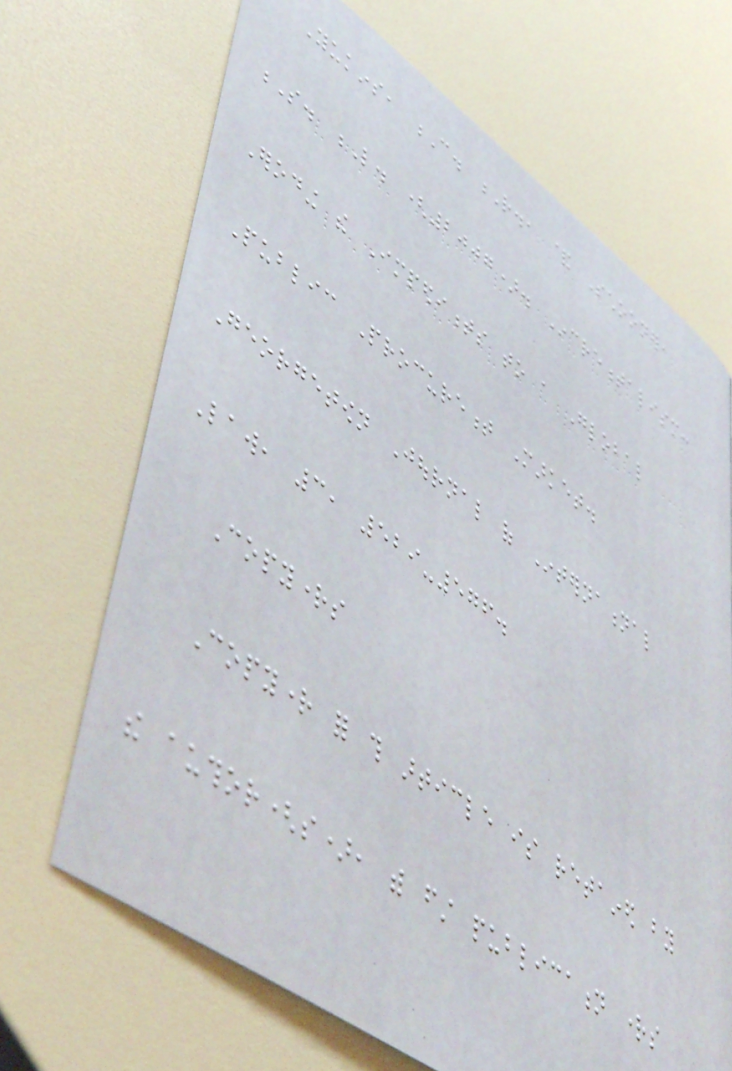Yukins, C. R., & Schooner,
S. L. (2007). Incrementalism:
Eroding the Impediments to a Global
Public Procurement Market.
Georgetown Journal of International
Law, 3, 529-576.
Copyrights
Copyright for this article is retained by
the author(s), with first publication rights
